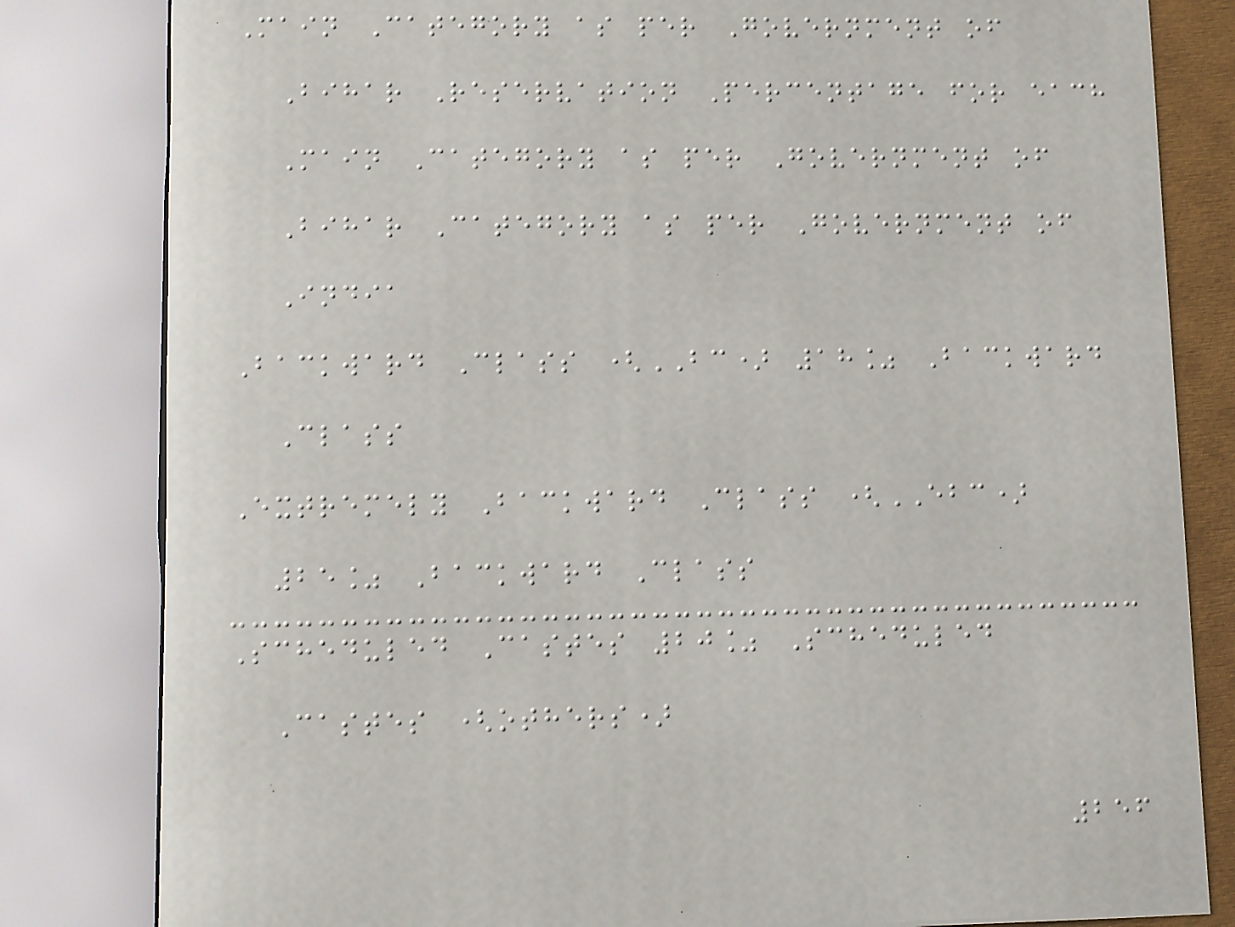Main Category as per Government of
Bihar Reservation Percentage for each
Main Category as per Government of
Bihar Category as per Government of
India
Backward Class (BC) 18% Backward
Class
Extremely Backward Class (EBC)
25% Backward Class
Scheduled Castes 20% Scheduled
Castes (others)
256
